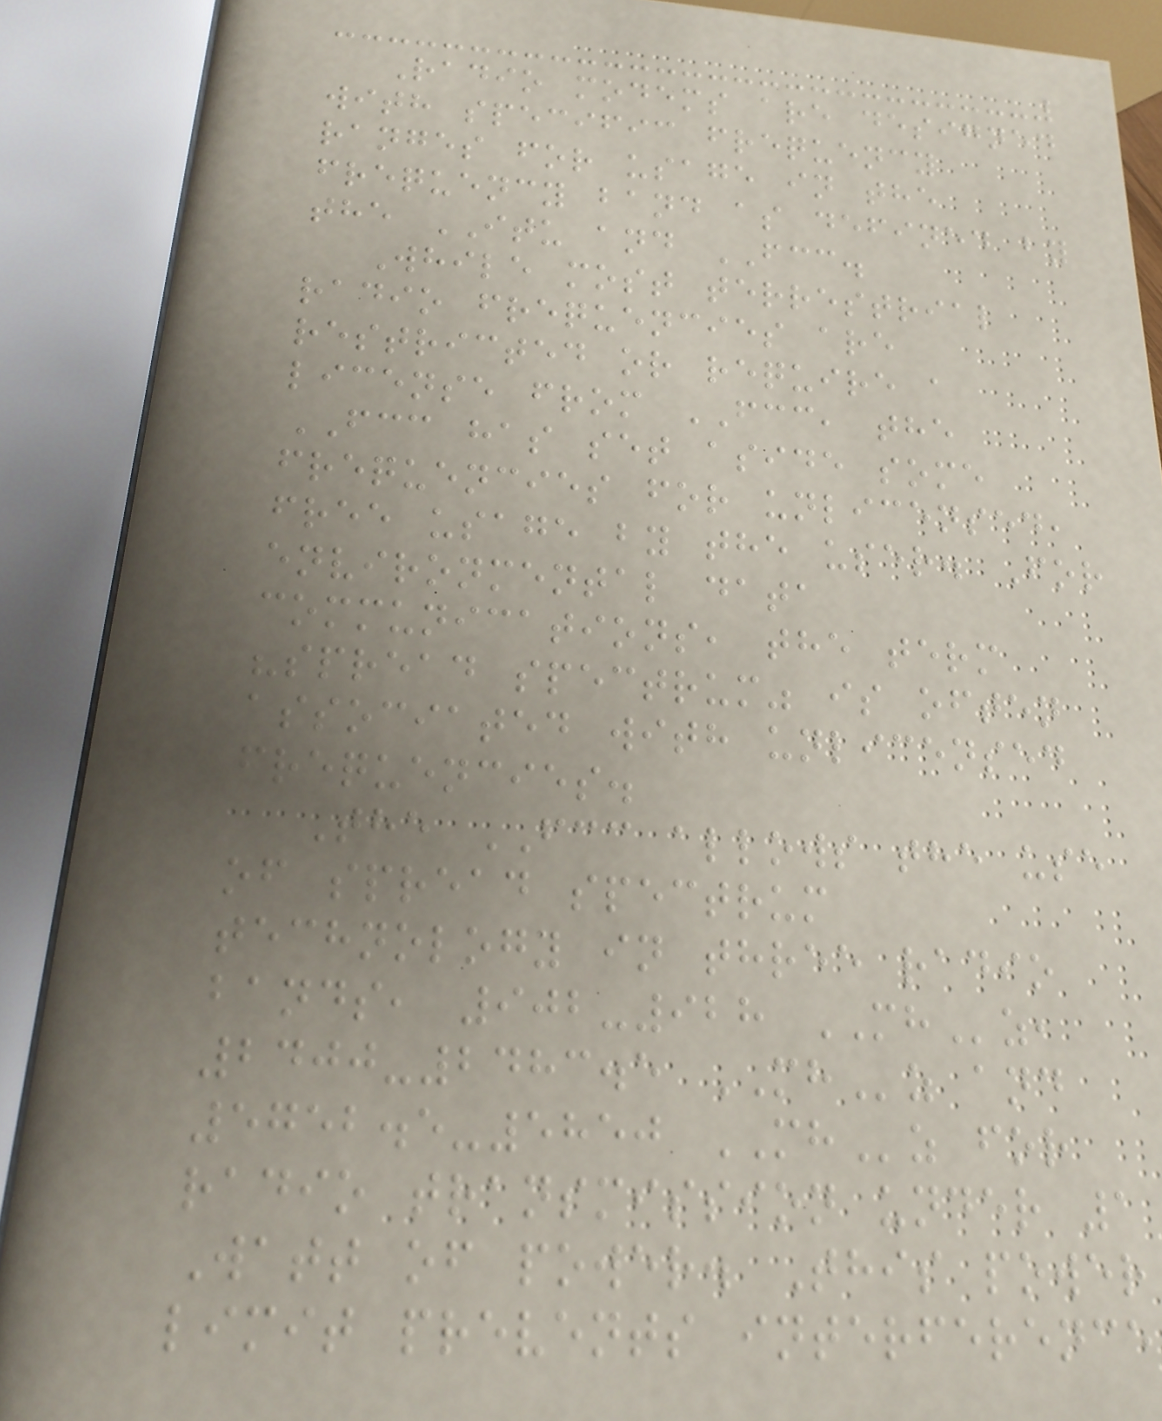Radio modems are designed
with specific frequency
ranges for usage in the
frequency band as defined by
the ITU and FCC.
While most terrestrial
radio frequencies are
restricted or require a
license from FCC, the
FCC has set aside some
frequencies for unlicensed,
free usage by the user. For
environmental data
communications, the term
"spread spectrum" is often
associated with unlicensed
frequencies.
The FCC allows the use
of spread spectrum
technology in three radio
bands, 902-928 MHz,
2400-2483.5 MHz and
5752.5-5850 MHz for
radio transmission under 1
Watt of power. This power
limit prevents interference
